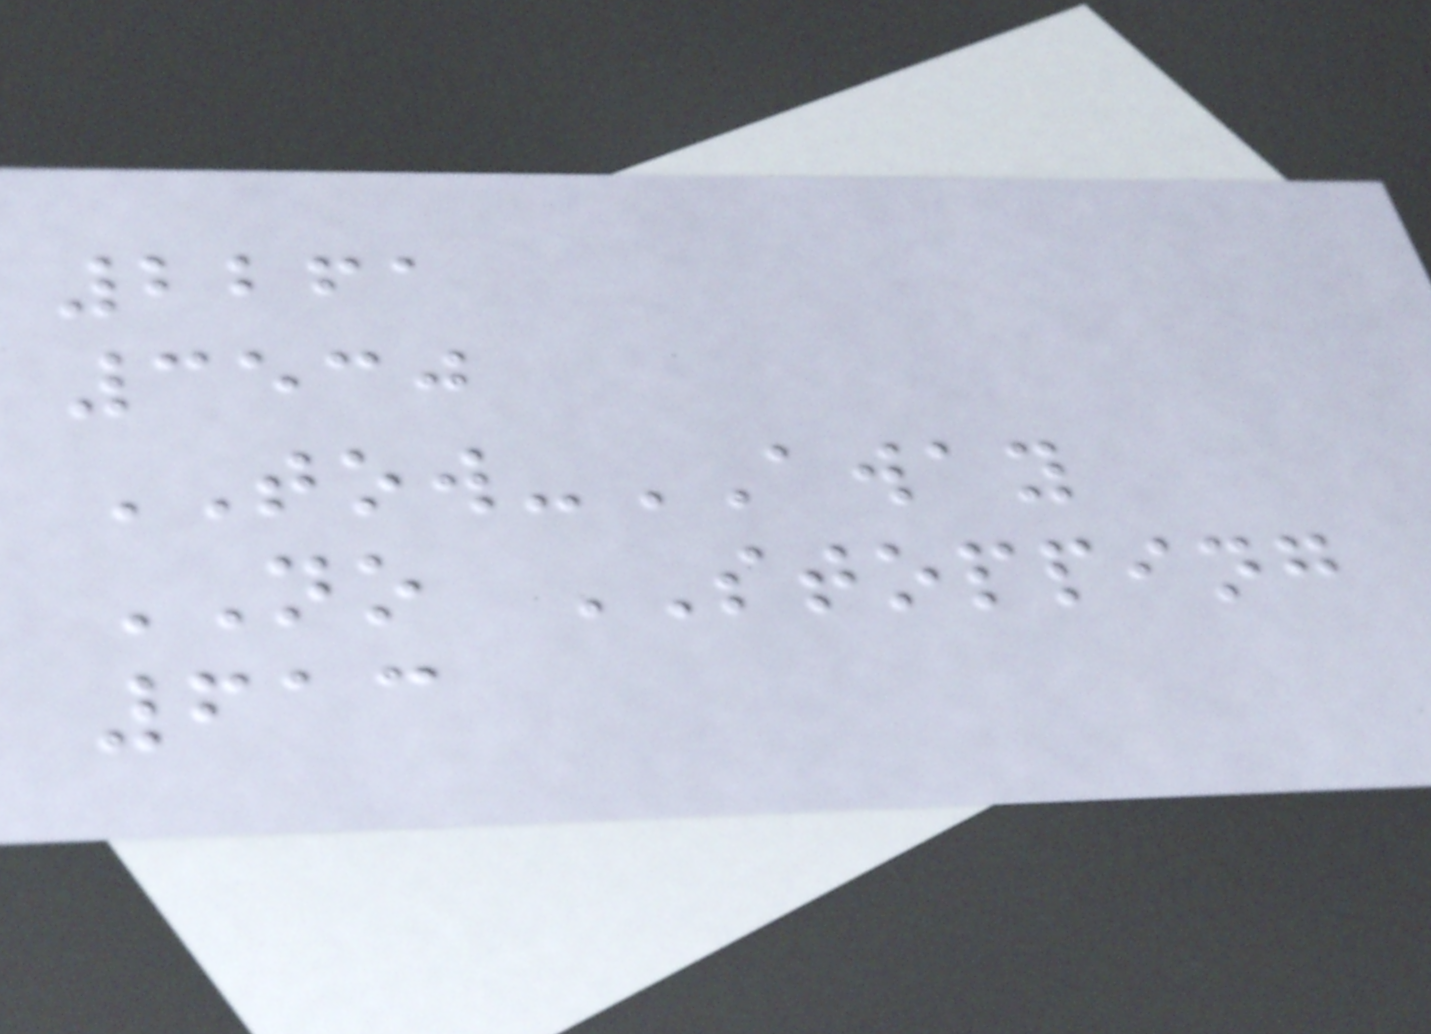2261
3530
TOW-AWAY
NO STOPPING
613
